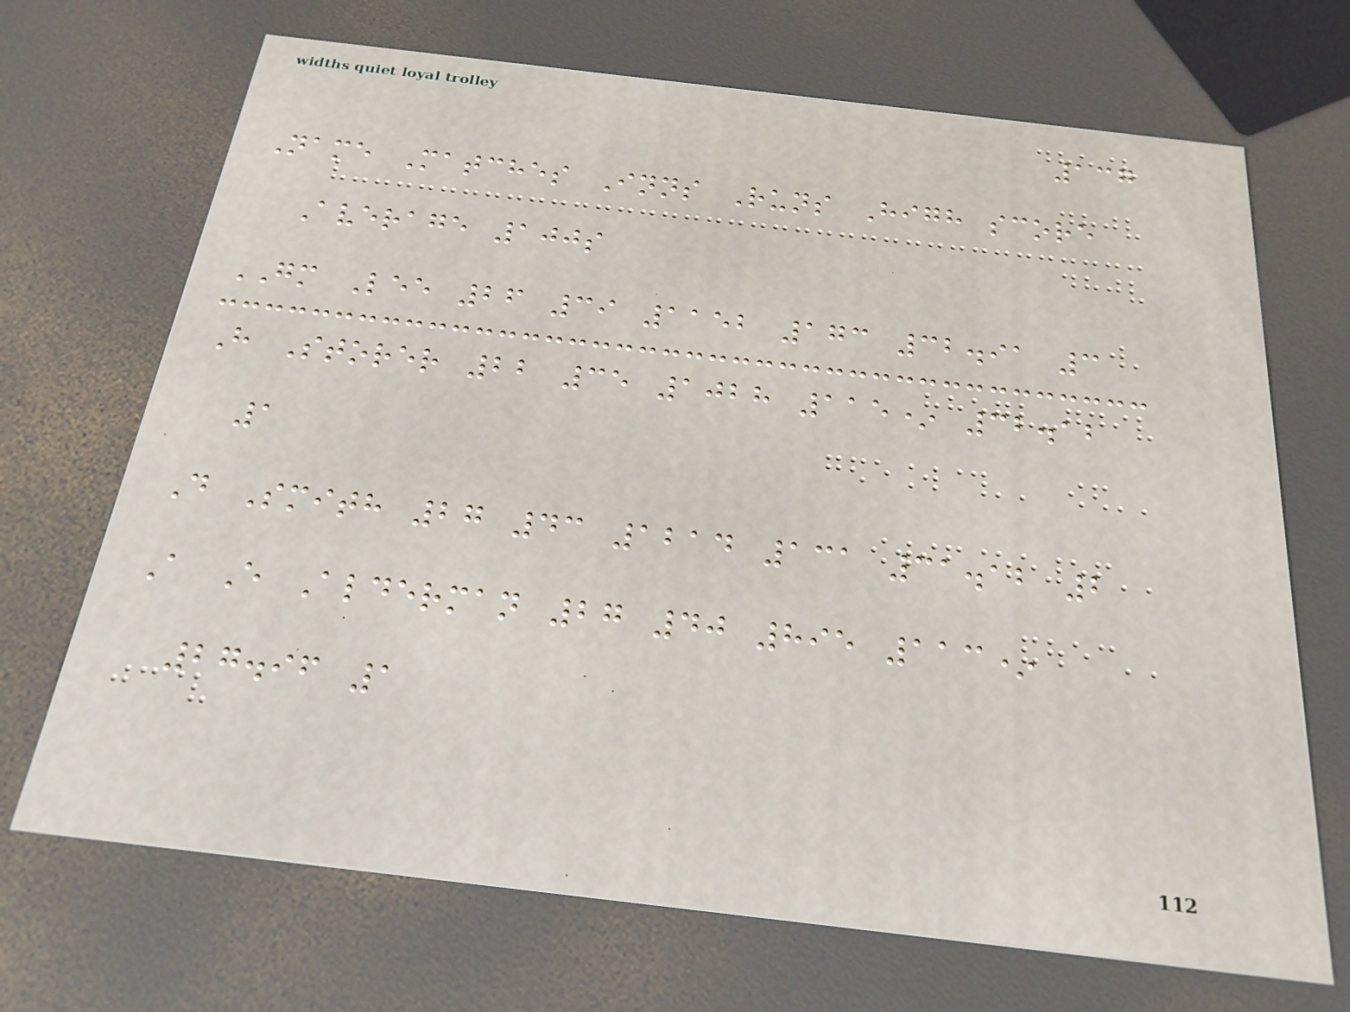137
Name Matches Inns Runs High score
Average 100s
GM Lee 26 39 1152 173 32.91 3
H Storer 22 35 1028 115* 32.12
1
D Smith 27 43 1214 131 31.12 2
A E Alderman 27 40 895 113*
27.96 1
